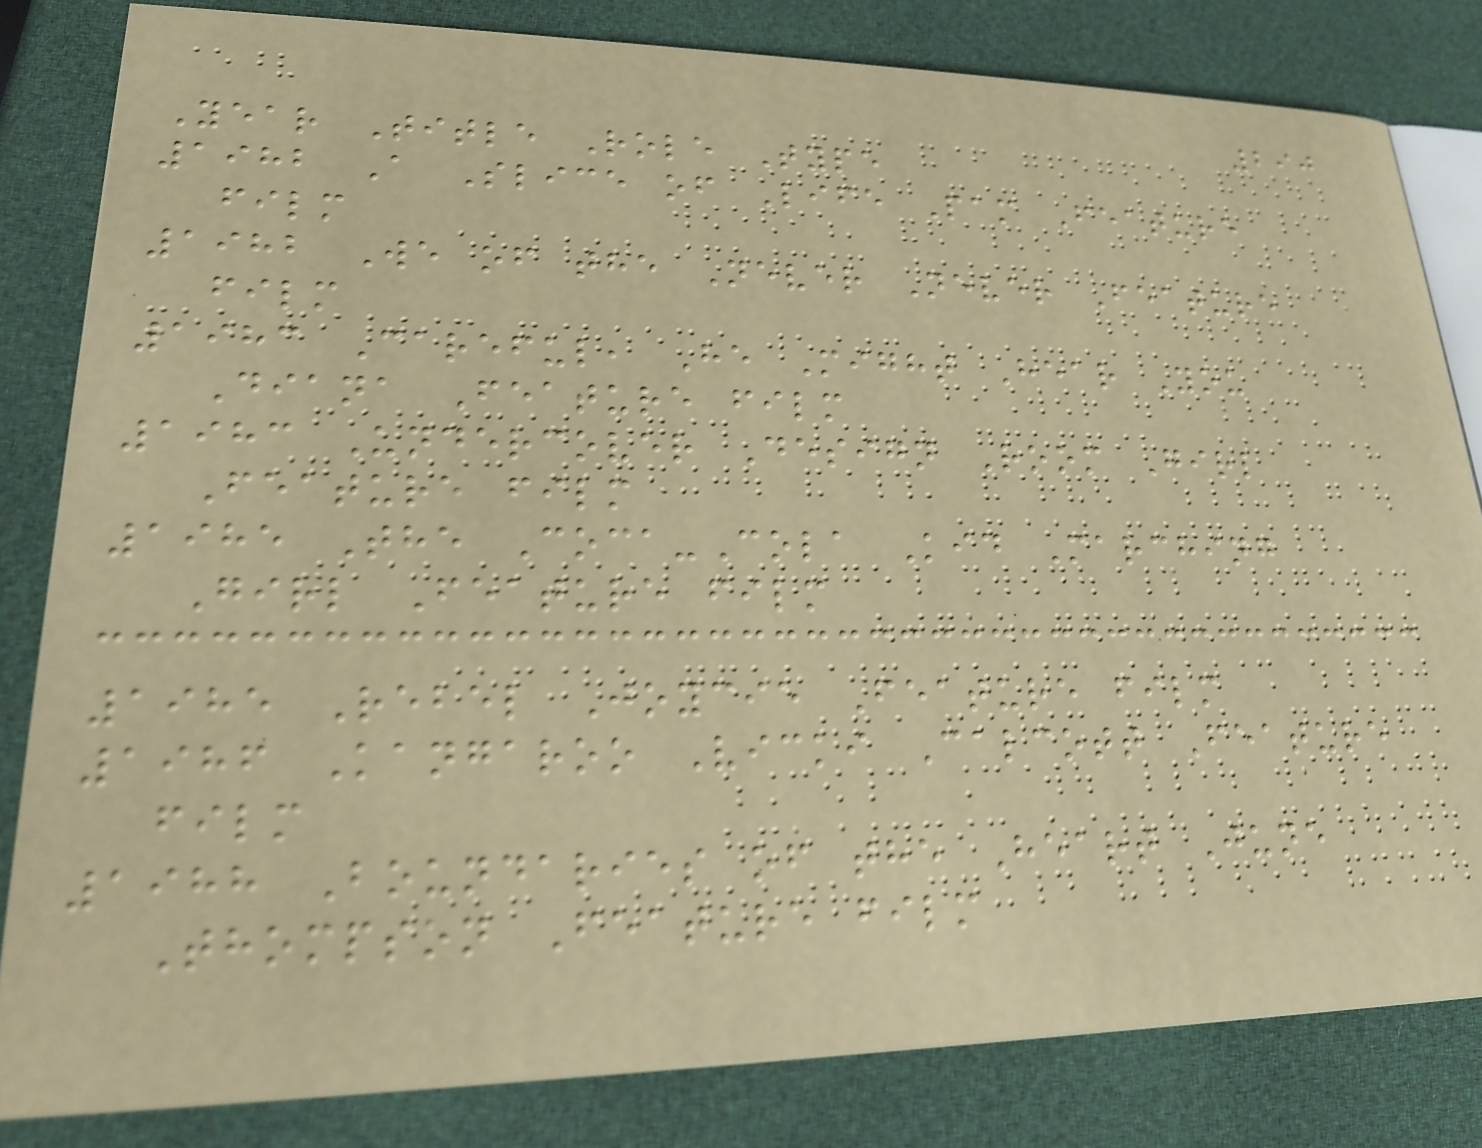290
Year Title Role Type
1982 A Slice of Life Pam Feature
film
1982 We of the Never Never Feature
film
1983 Careful, He Might Hear You
Diana Feature film
1983 Undercover Design Room Girl
Feature film
1985 The Coca-Cola Kid Marching
Girl Feature film
1985 Rebel Joycie Feature film
1986 Kangaroo Vicki Calcott Feature
film
1988 Boundaries of the Heart June
Thompson Feature film
